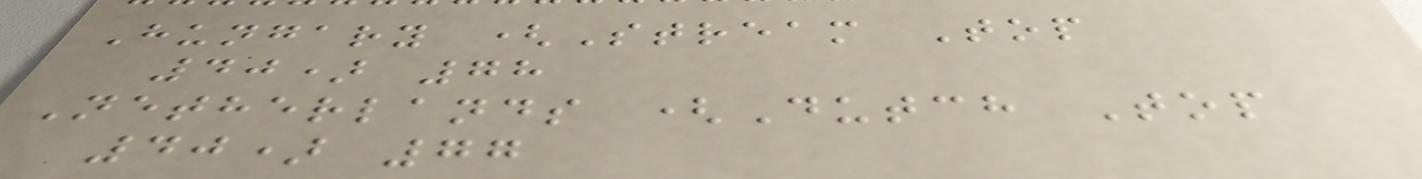Hungary (Stream Top
40) 78
Netherlands (Dutch Top
40) 77
